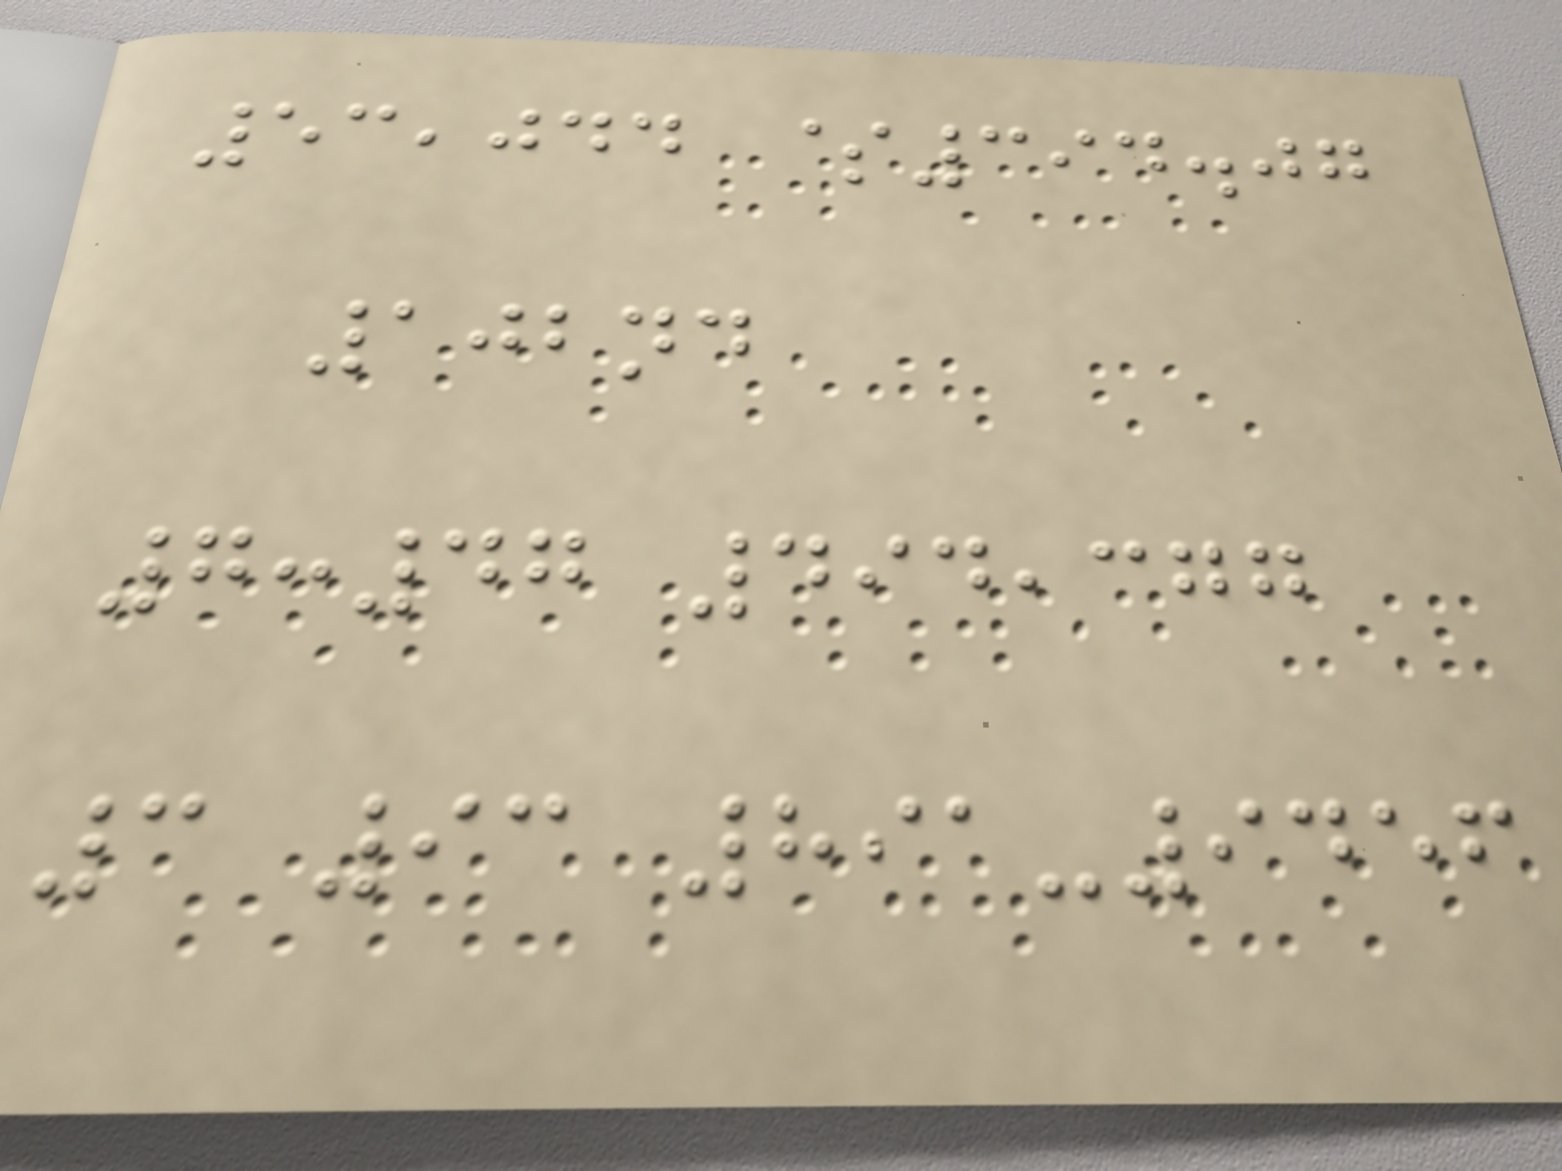53,044 $394.07
102nd
7:47 494,377
3 93 891-9456
